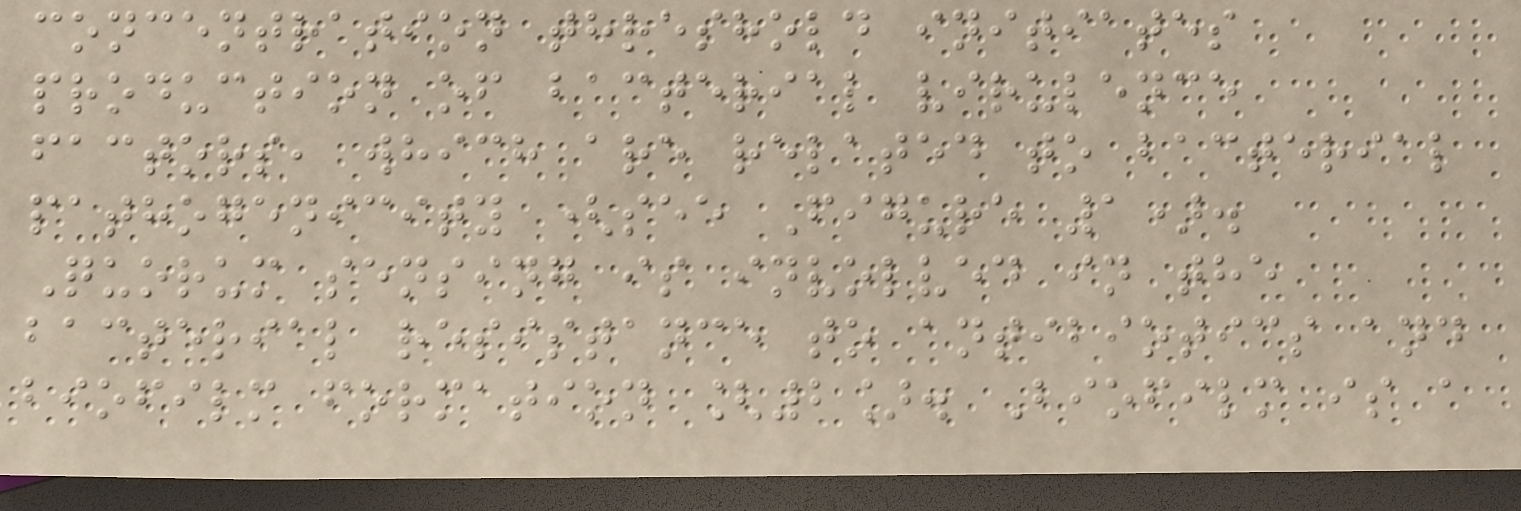concentration threshold initiates
production of bacterial virulence
factors, which are related to bacterial
pathogenicity (see Figure 1).
Quorum sensing is involved in the
bacterial resistance to antibiotics and
biofilm formation [2]. Biofilm is a
